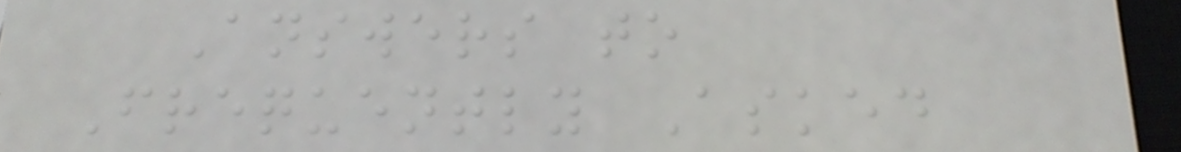Answers to
Frequently Asked
